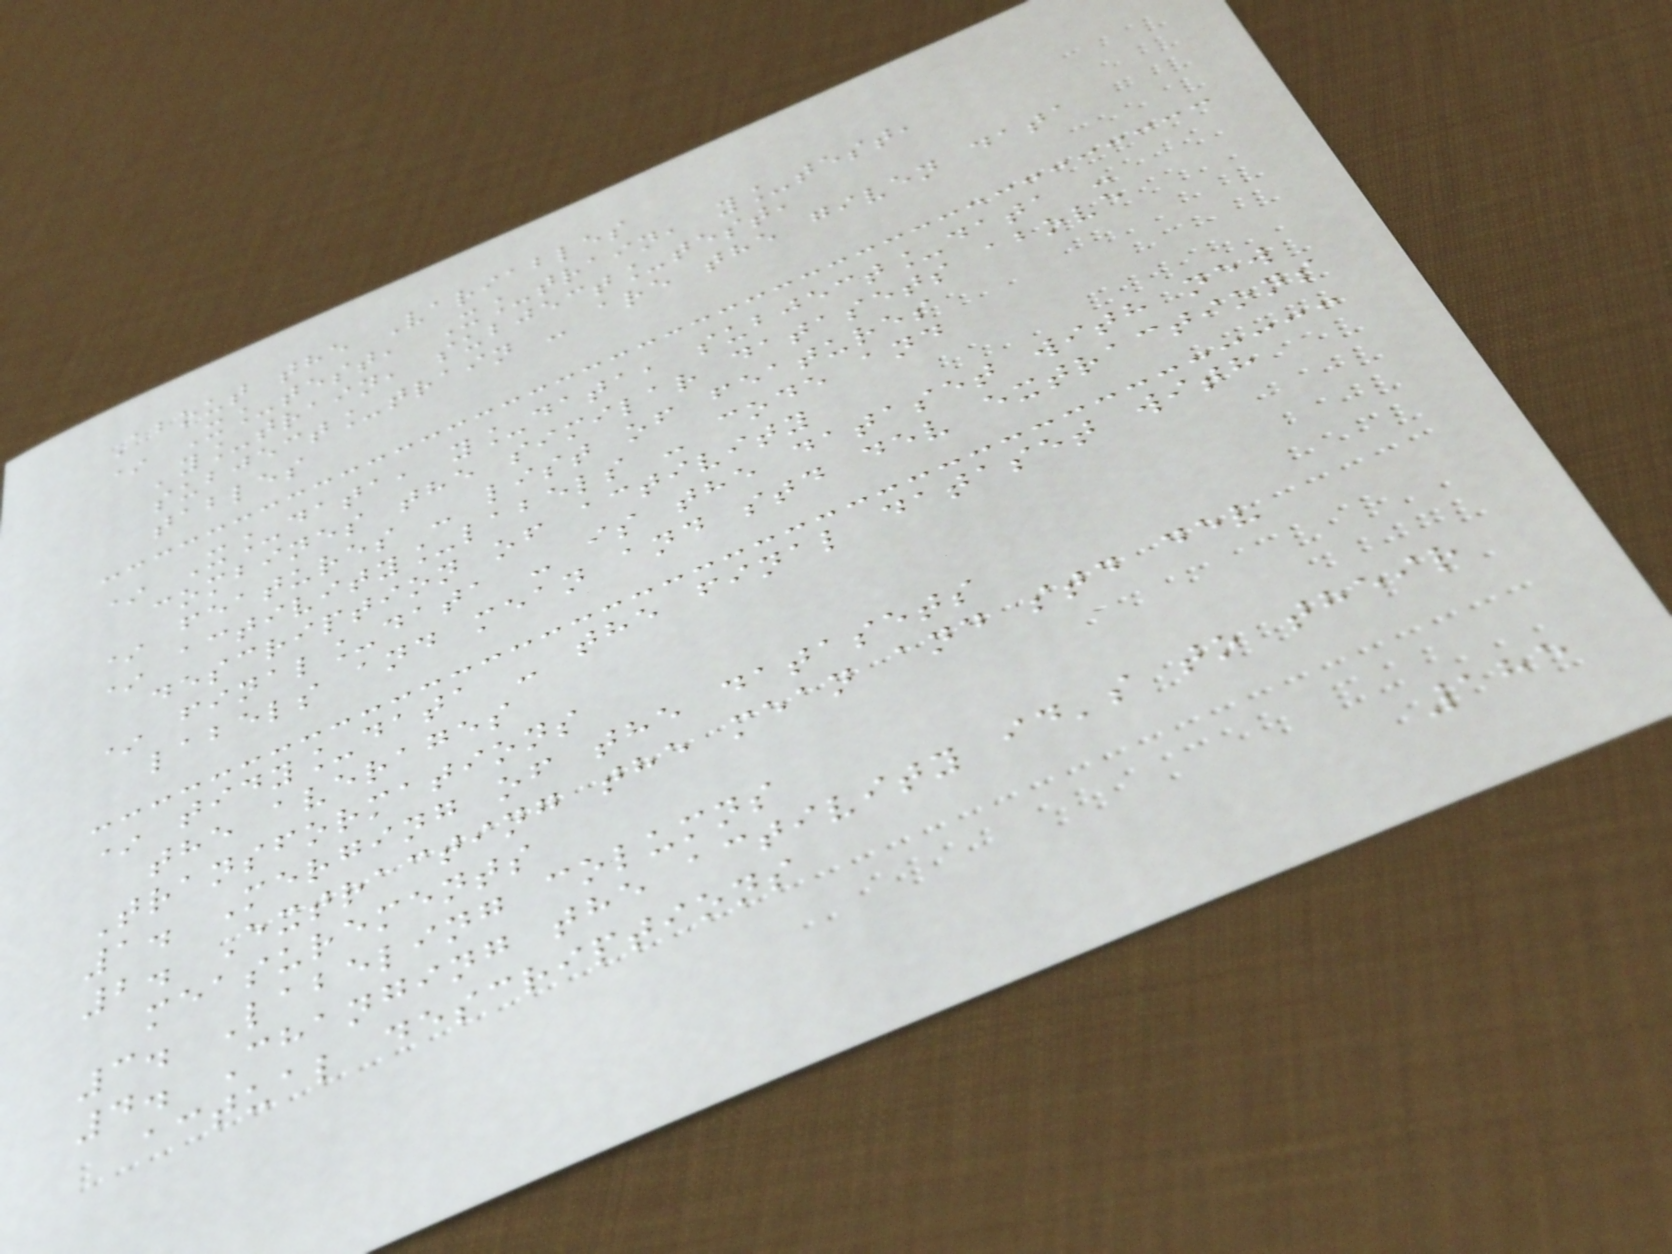About the Variables
* X_test, X_train, y_test,
'y_train, subject_test,
subject_train - are the given data
tables
* X_data, y_data, subject_data -
combines the similar datasets above
* features - list of features
* activity_labels - code and
description of activity
* final_data - is the dataset with new
labels and mean and std dev extractions
* tidy_data - the final dataset with
the averages
Transformations
1. Merging of the datasets
2. Extracting the mean and std dev
measurements
3. Labeling columns
4. Changing the activity id's to their
actual descriptions
185
